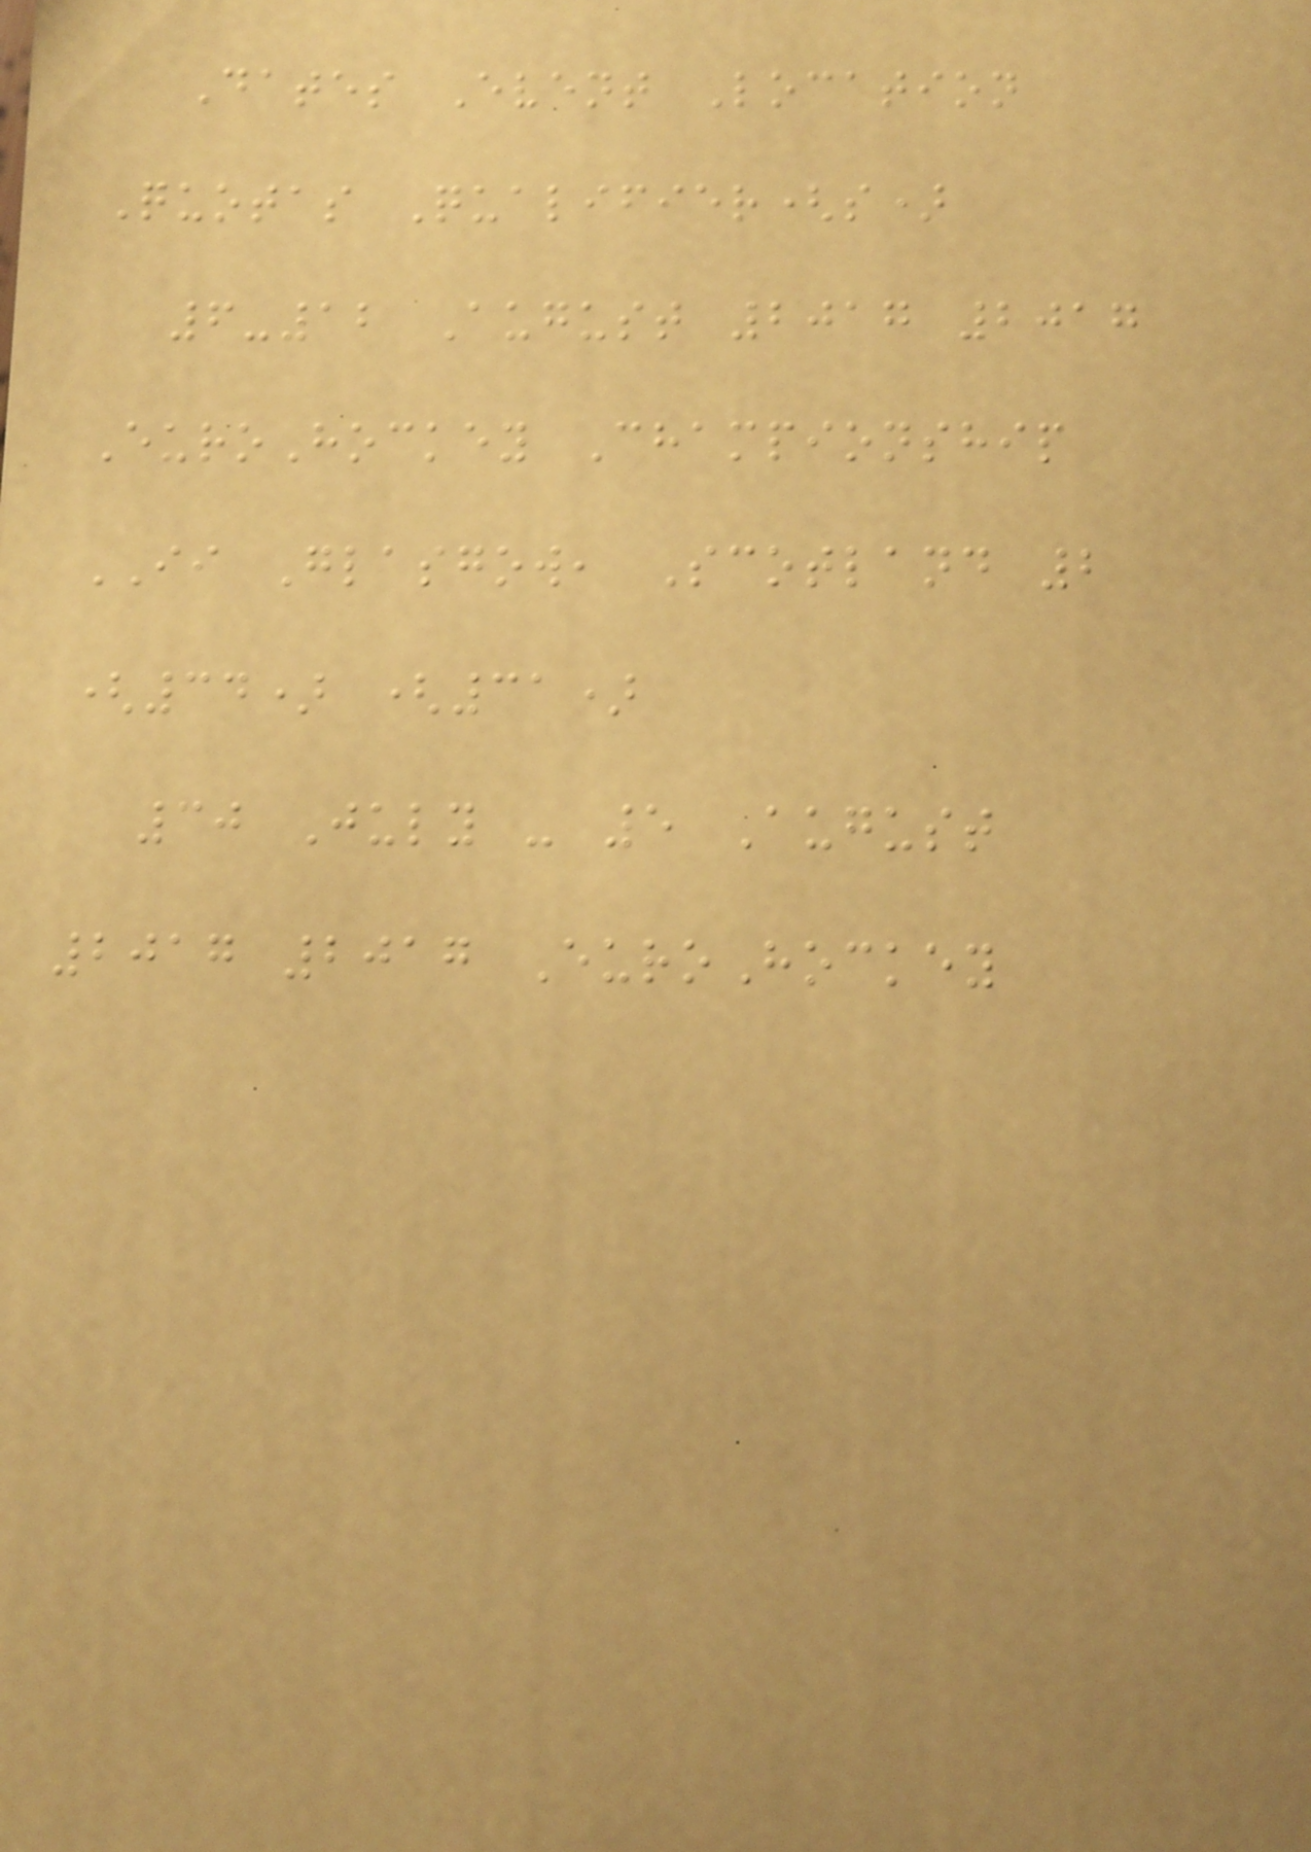Dates Event Location
Quotas Qualifier(s)
6-12 August 2017 2017
EuroHockey Championship
II Glasgow, Scotland 2
(34) (31)
30 July - 5 August
2017 2017 EuroHockey
